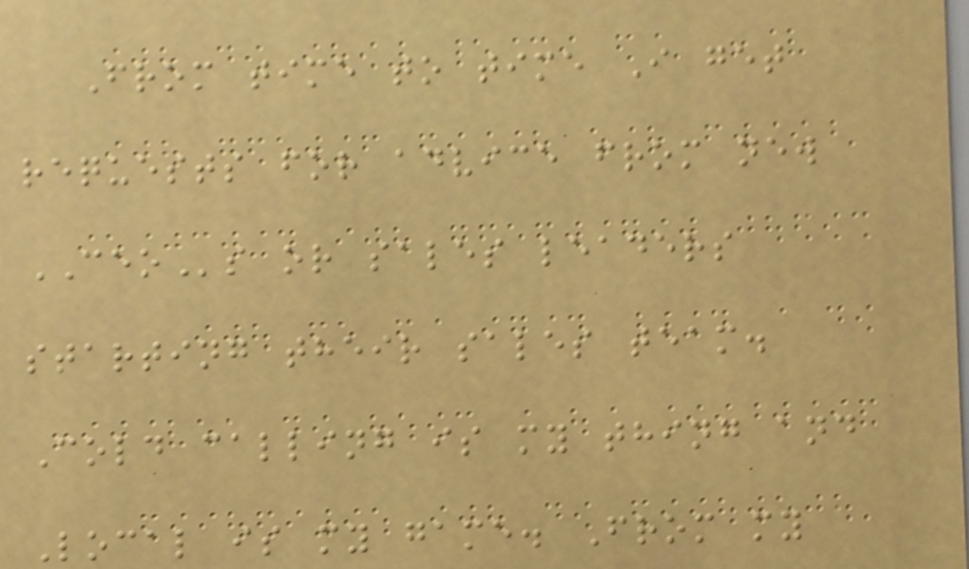From time to time I get
requests for advice from new
CEOs or sales leaders
starting their sales team.
Cold calling is my thing and
Local is my game. From my
